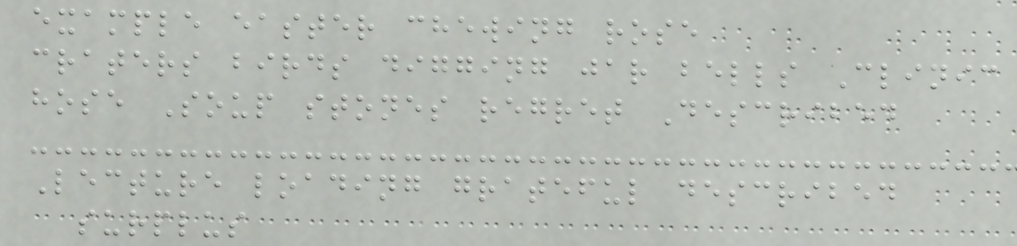example easter chewing rose
craters birds digging jar bells Clinic
hose Soup stones regret Described
Lecture loading grateful described
surplus
